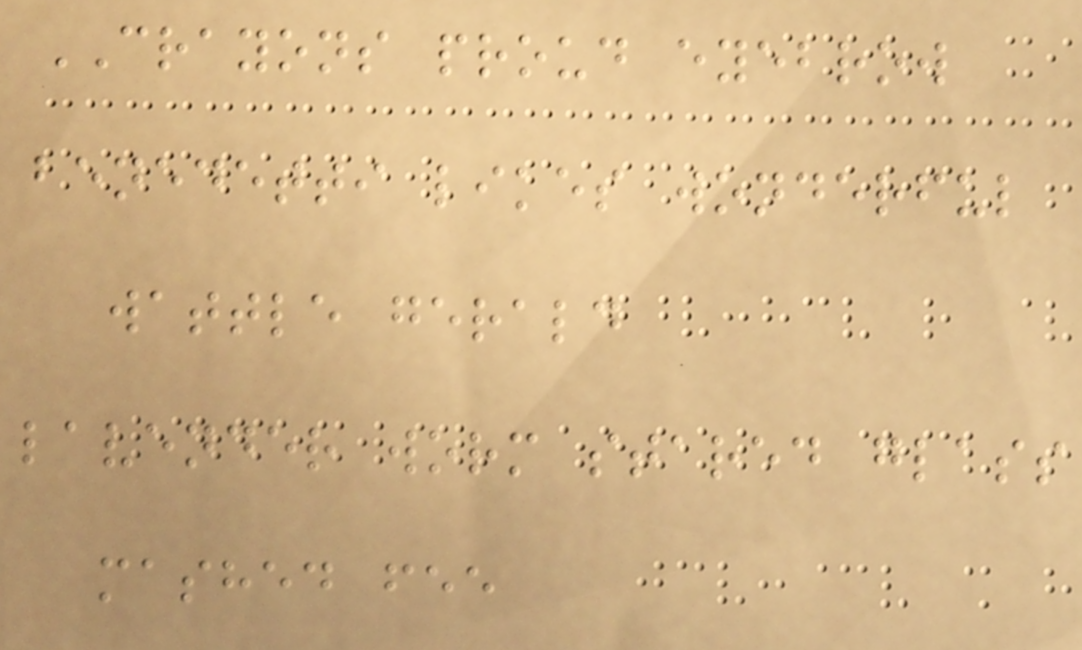CRAYONS proud eyebrow
benedetti likes wonderful
wattle gerald
lavender worm stared glass
mashed fee
